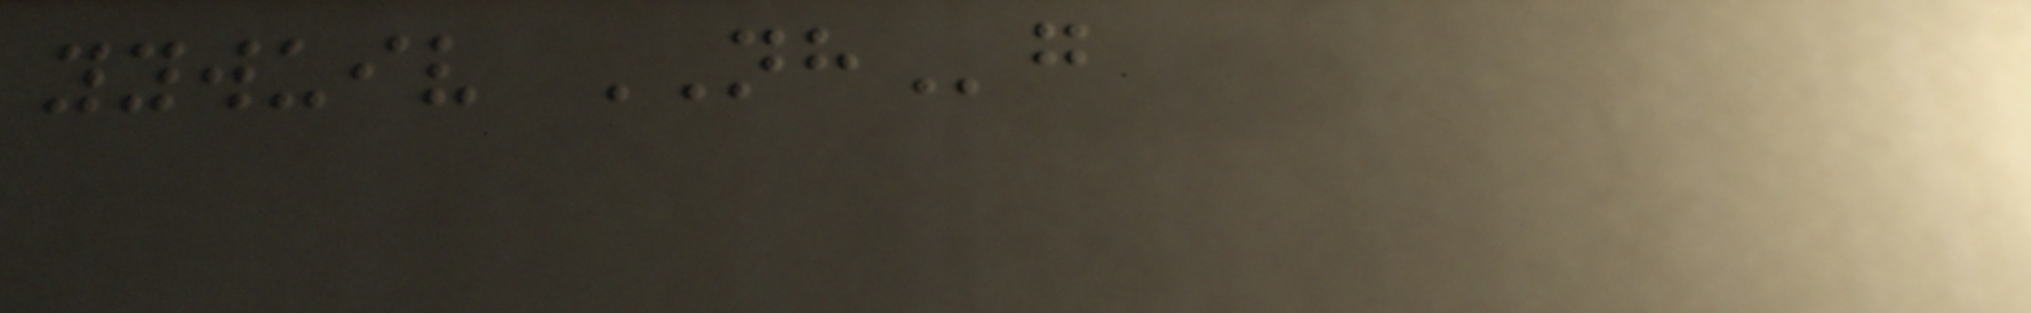yywuiv NHg
